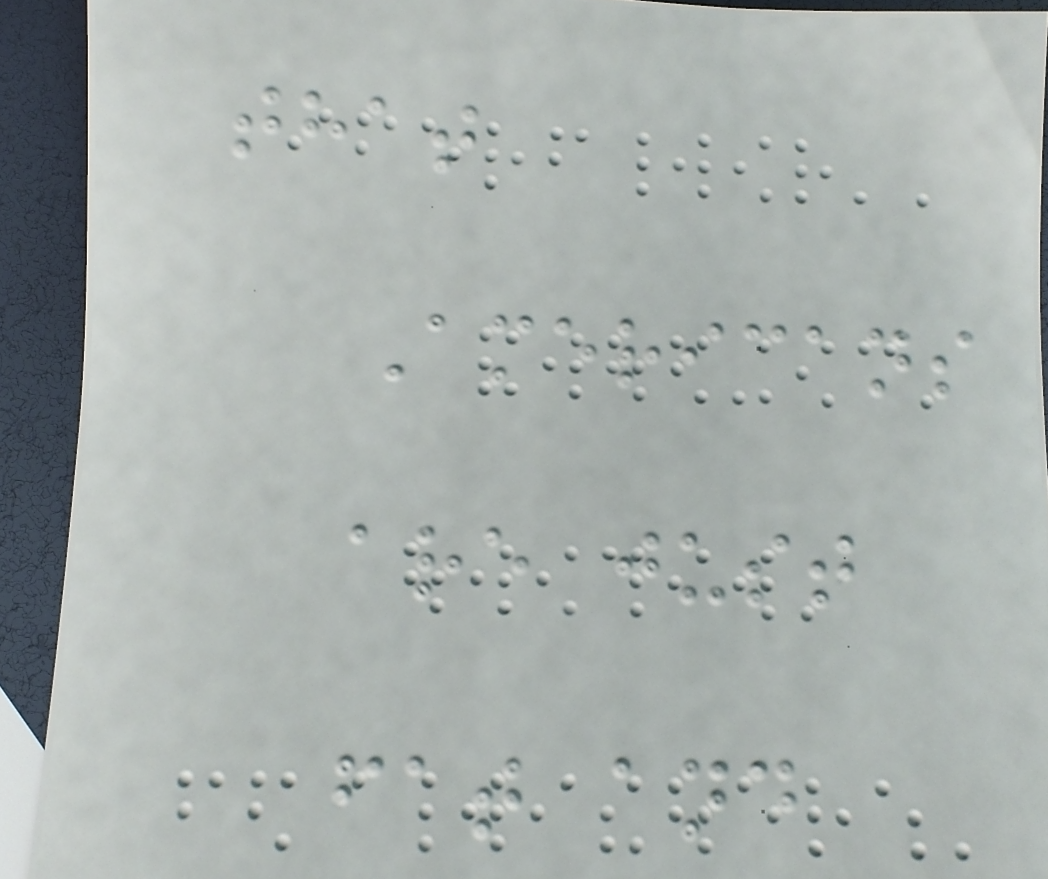that
Americans
are just
fat and
